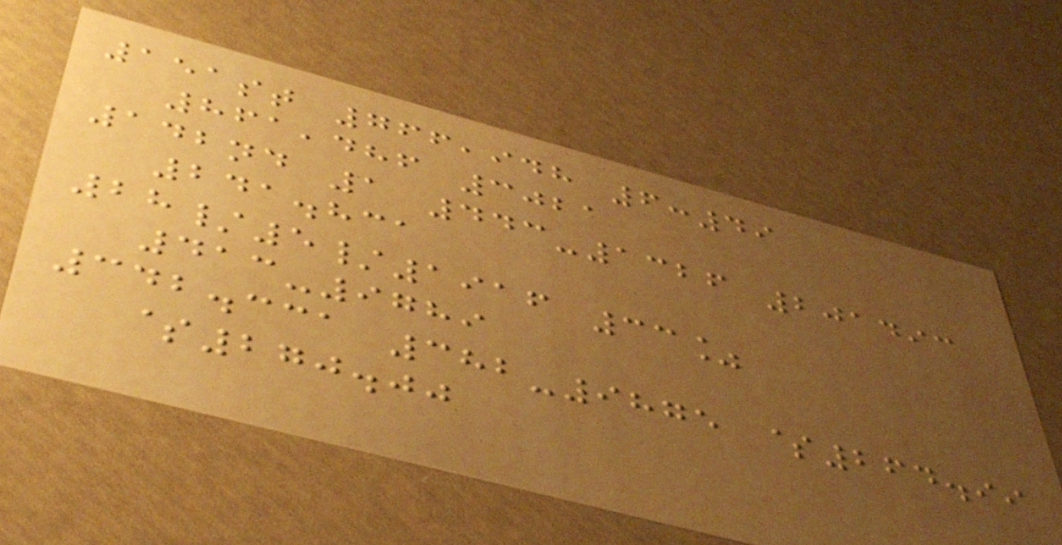151st 766,948 6:49
861,486 3021
142nd 1 443-1326 201493
241.831
28/5/1916 33%
413-9789
342.331 382-9875 $264.99
$270.00
